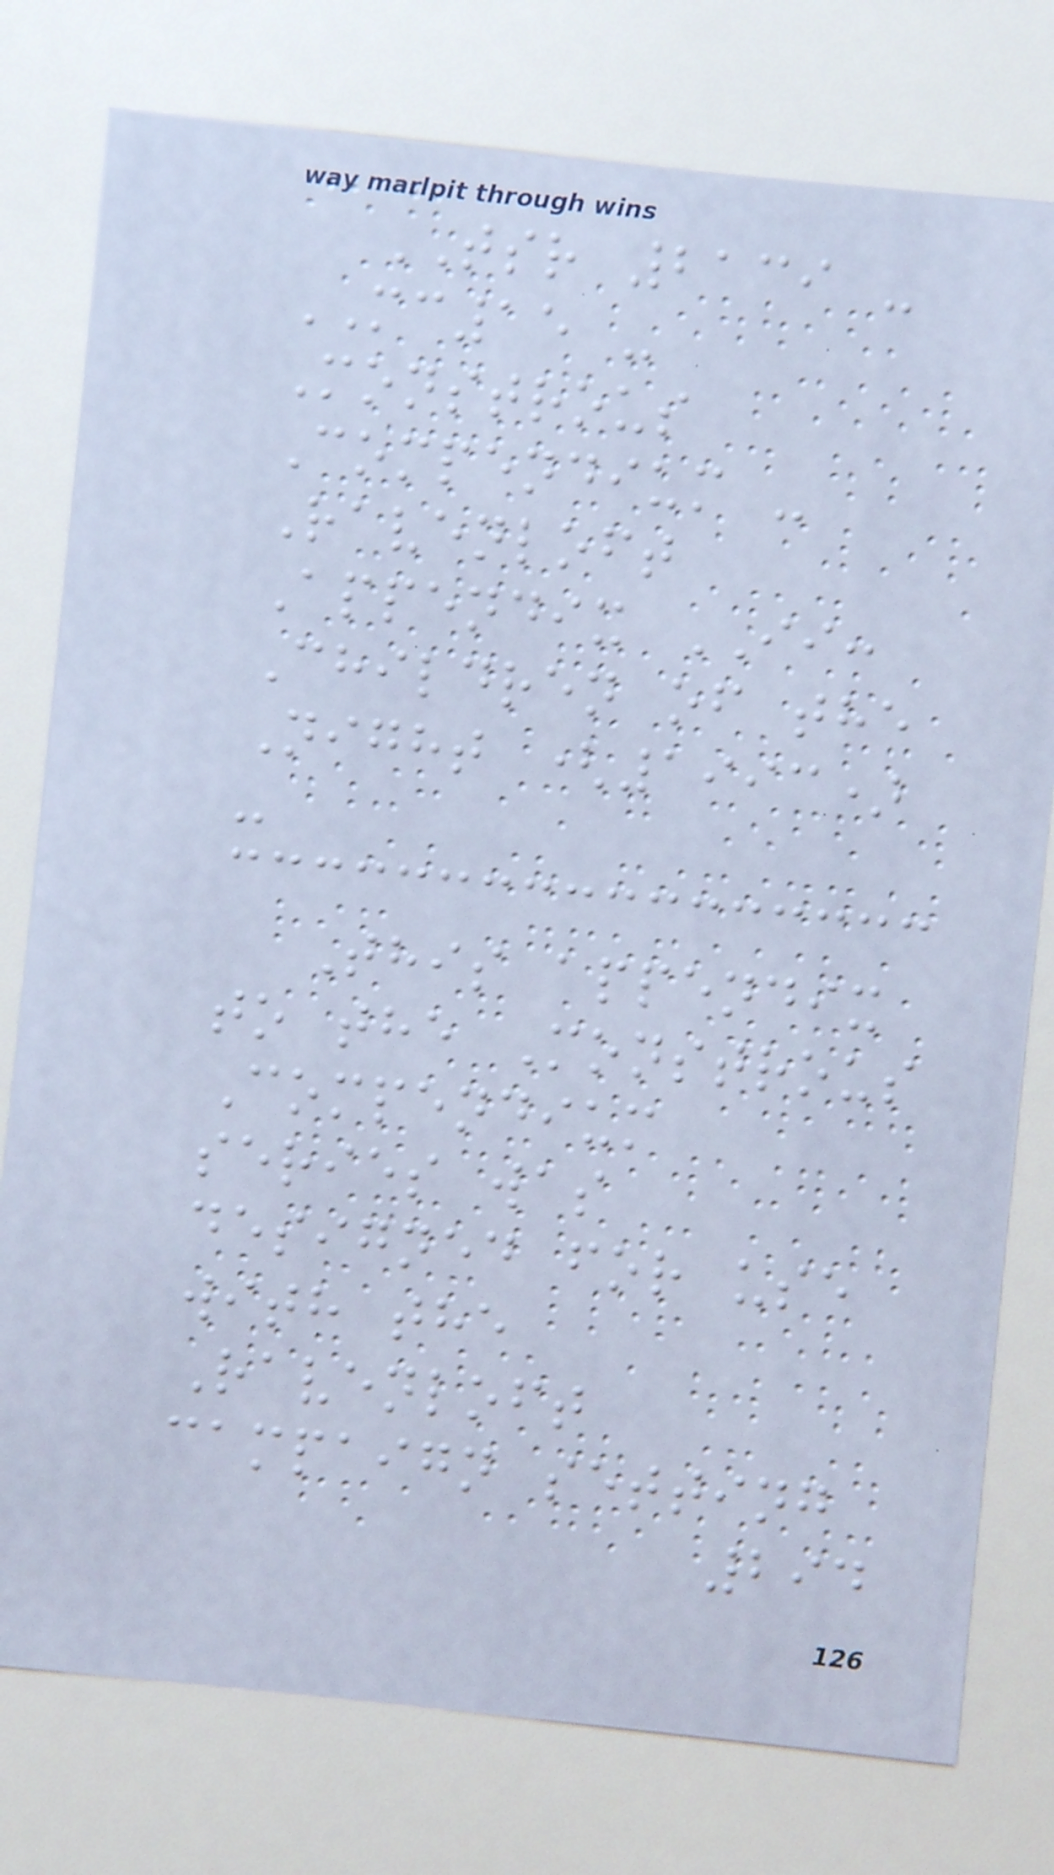TSR 2139 -
MC15 -
Monstrous
Compendium -
Ravenloft
Appendix II:
Children of the
Night (1993)
-
This appendix
to the Monstrous
Compendium
series was
designed for use
with the
Ravenloft
campaign setting
294
